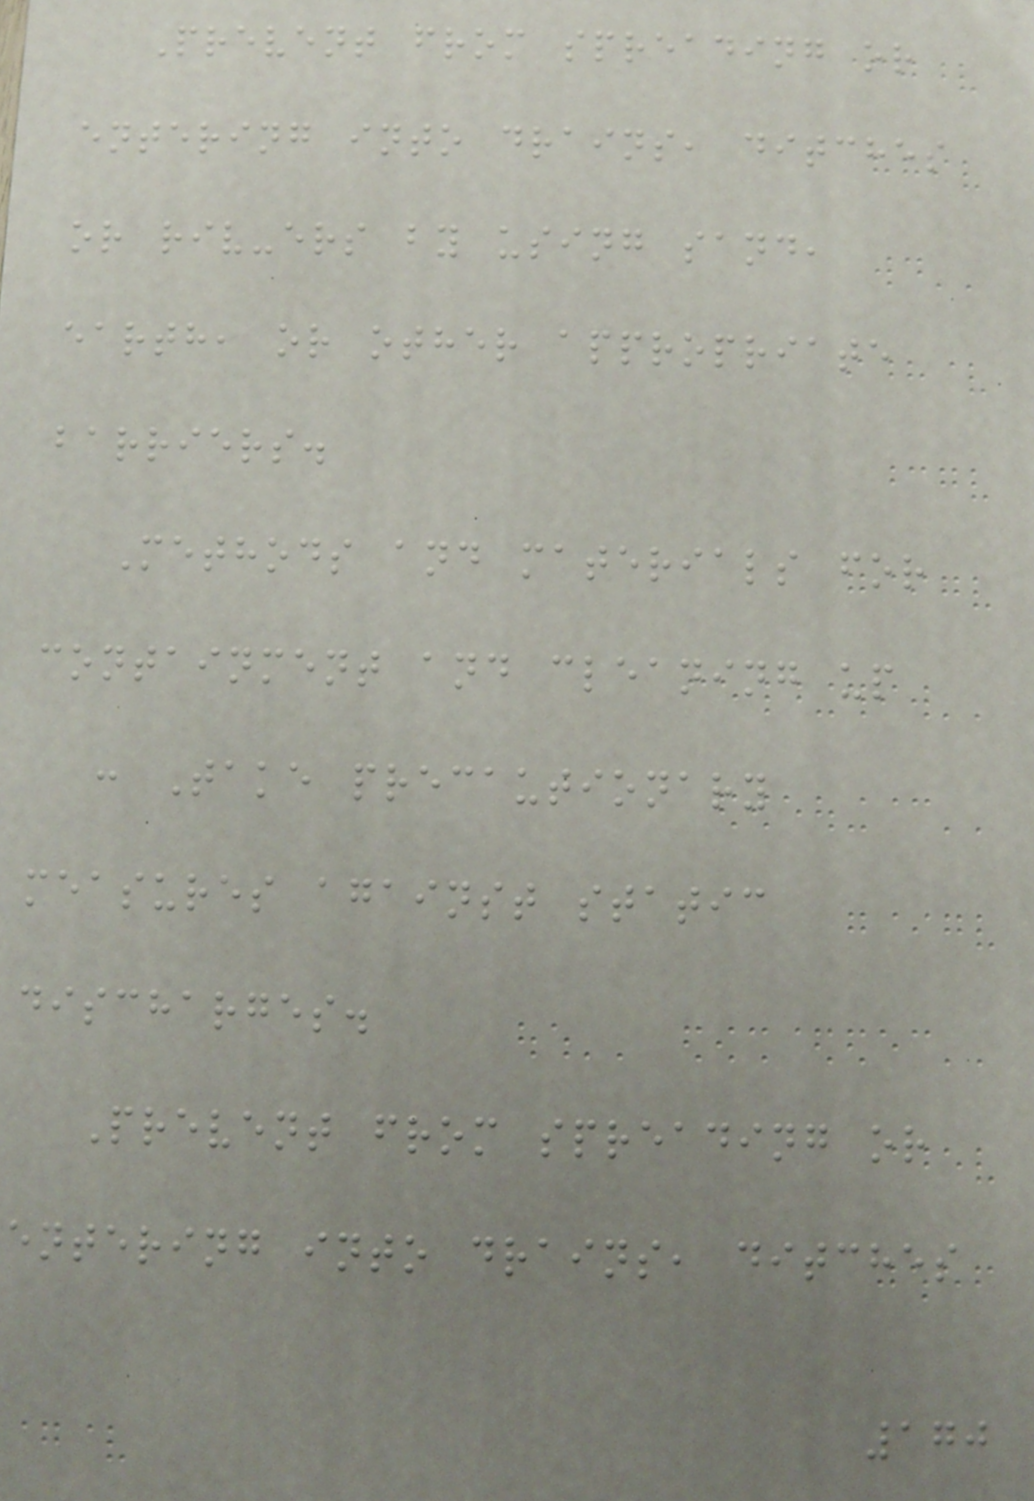Prevent from spreading or
entering into drains, ditches
or riv-ers by using sand,
earth, or other appropriate
barriers.
Methods and materials for
containment and cleaning up
: Take precautionary
measures against static
discharges.
Prevent from spreading or
entering into drains, ditches
170
